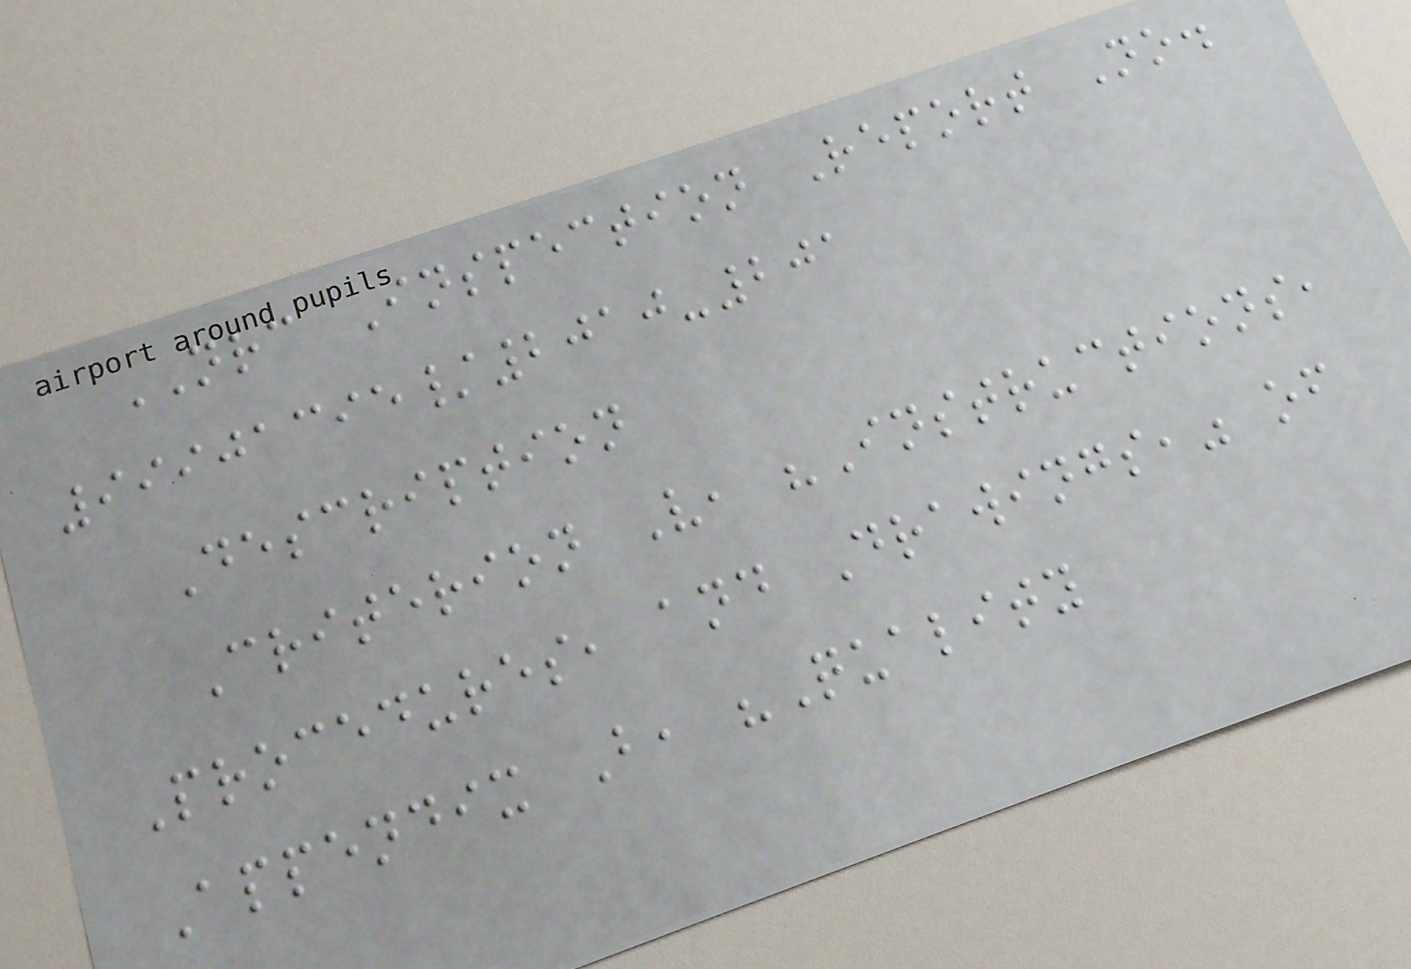NRC Inspection Report No.
99901395/2010-201
Description
Criterion V, "Instructions,
Procedures, and Drawings," of
Appendix B, "Quality
